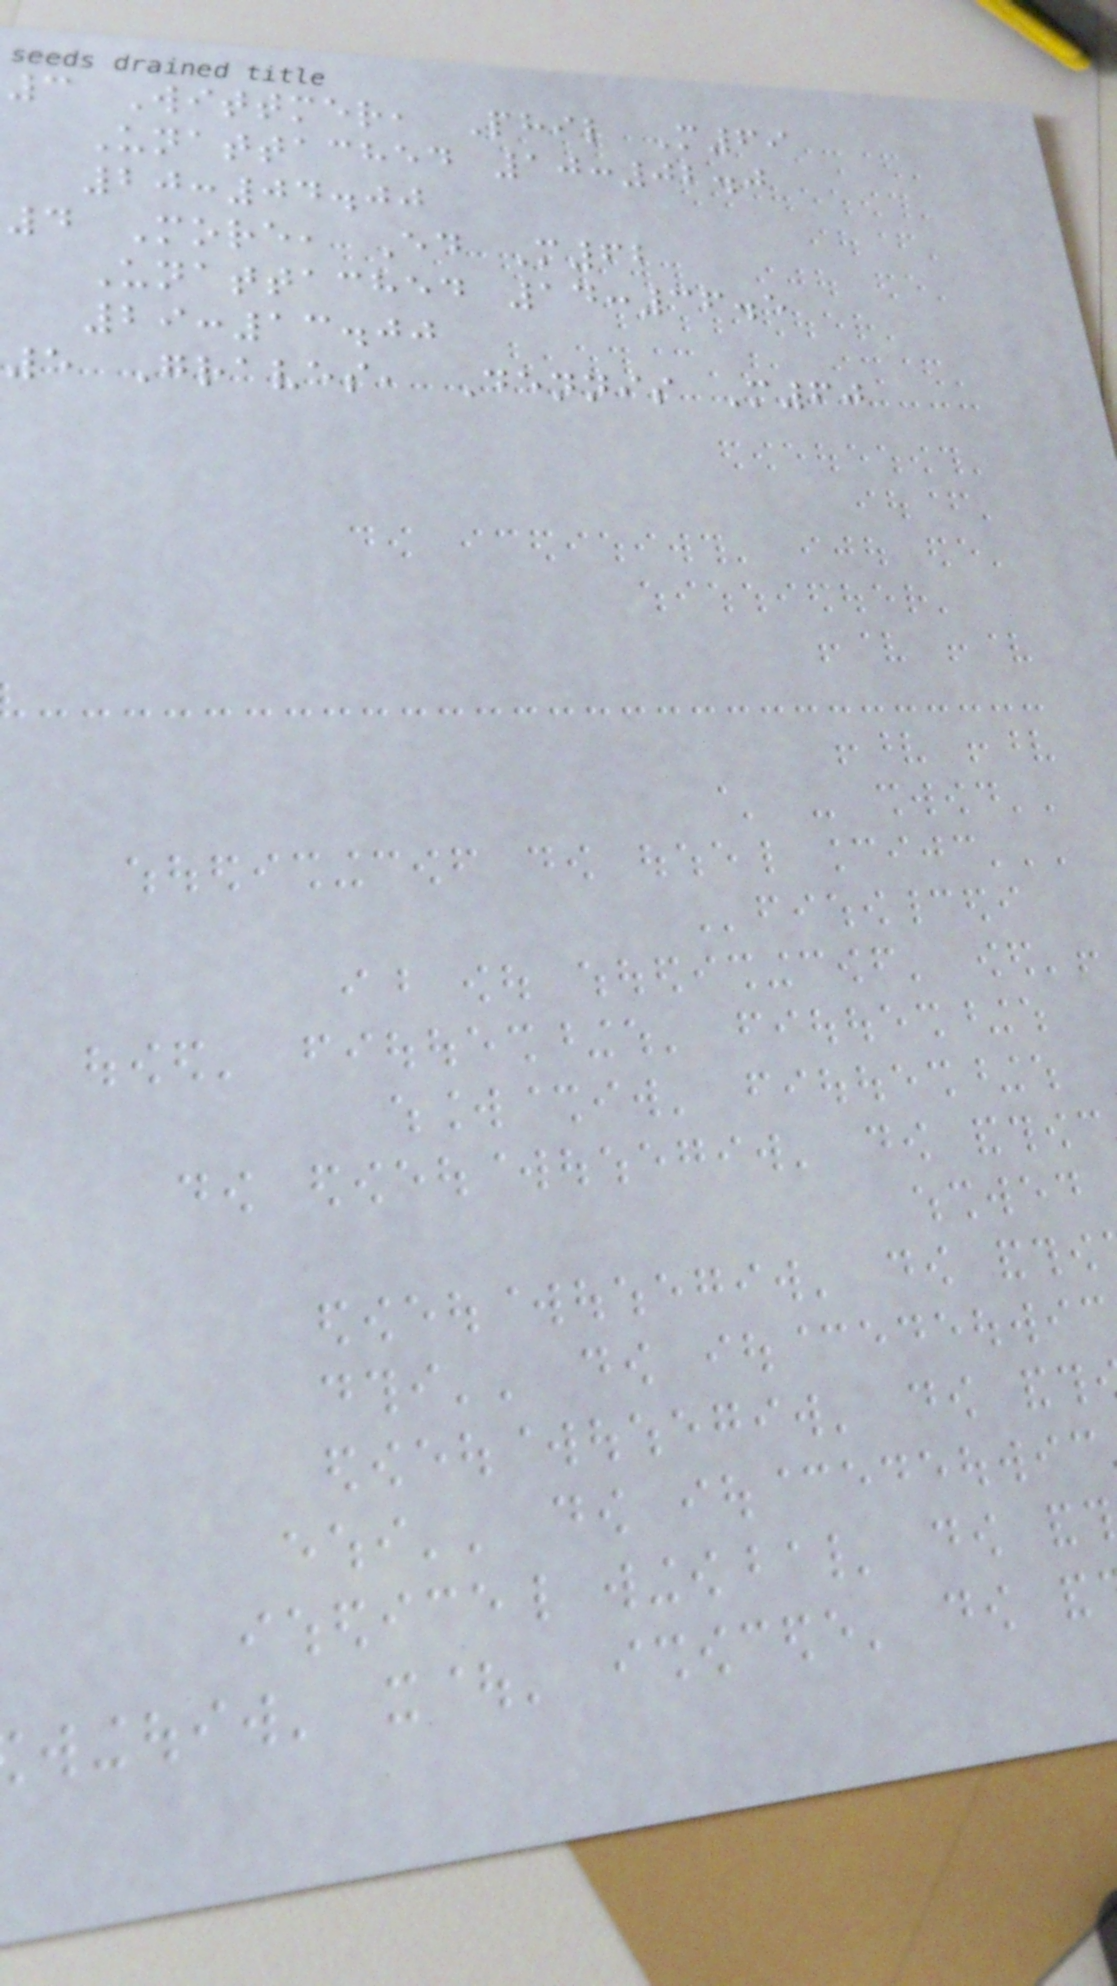3 Wittmer, Phil M69
Unattached 10:02.0
20:04.00
4 More, Ed M62
Unattached 14:36.5
29:13.00
5 Graves, Dennis M60
